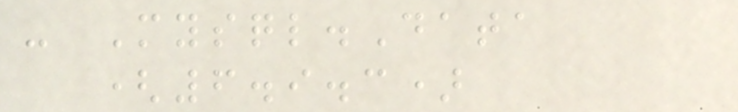- Mysql.Data
(6.9.3)
